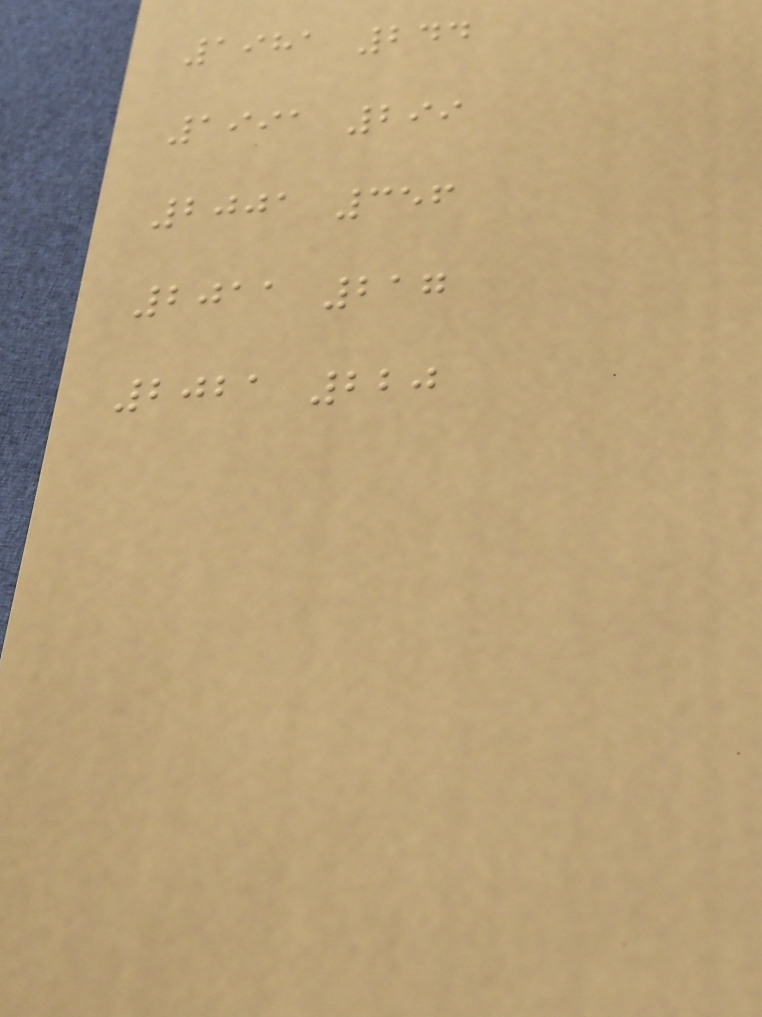1981 244
1991 299
2001 356
2011 217
2021 220
